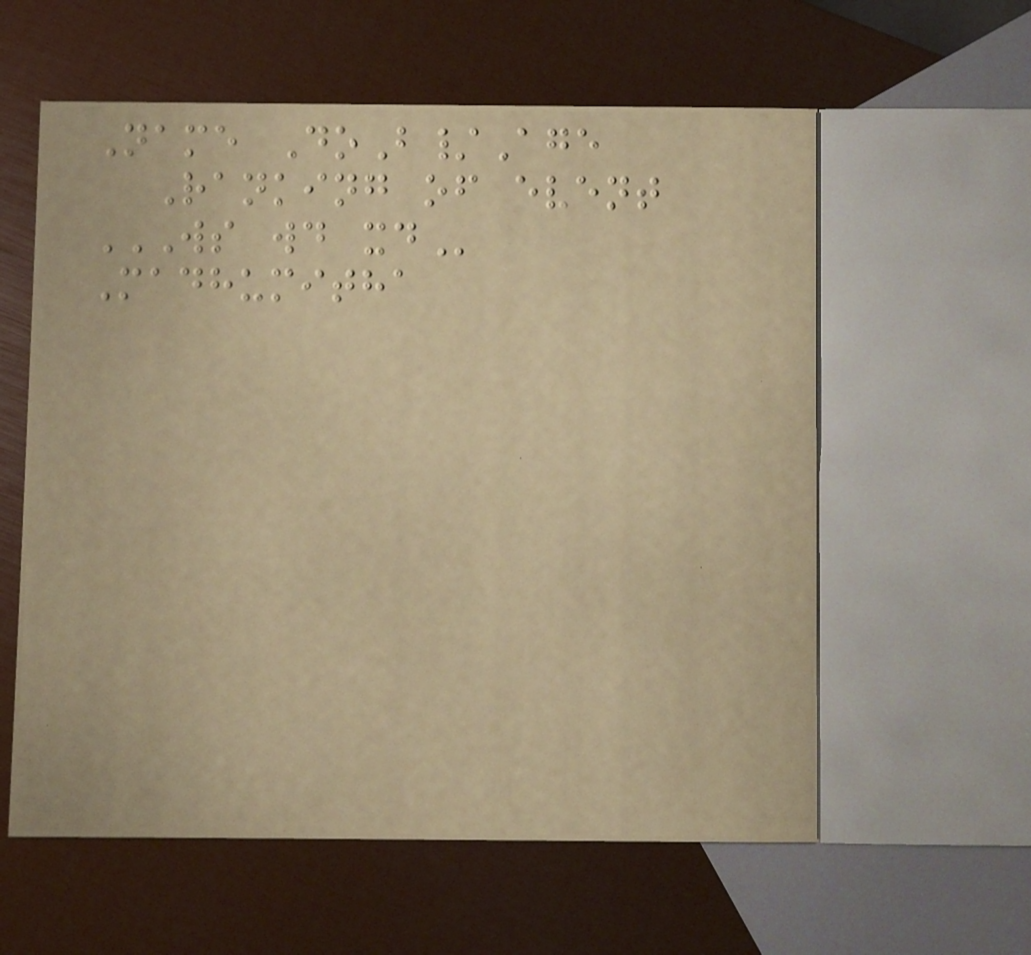Name DoB/Age
Ranking of event
WS WD XD
Madhumitha
